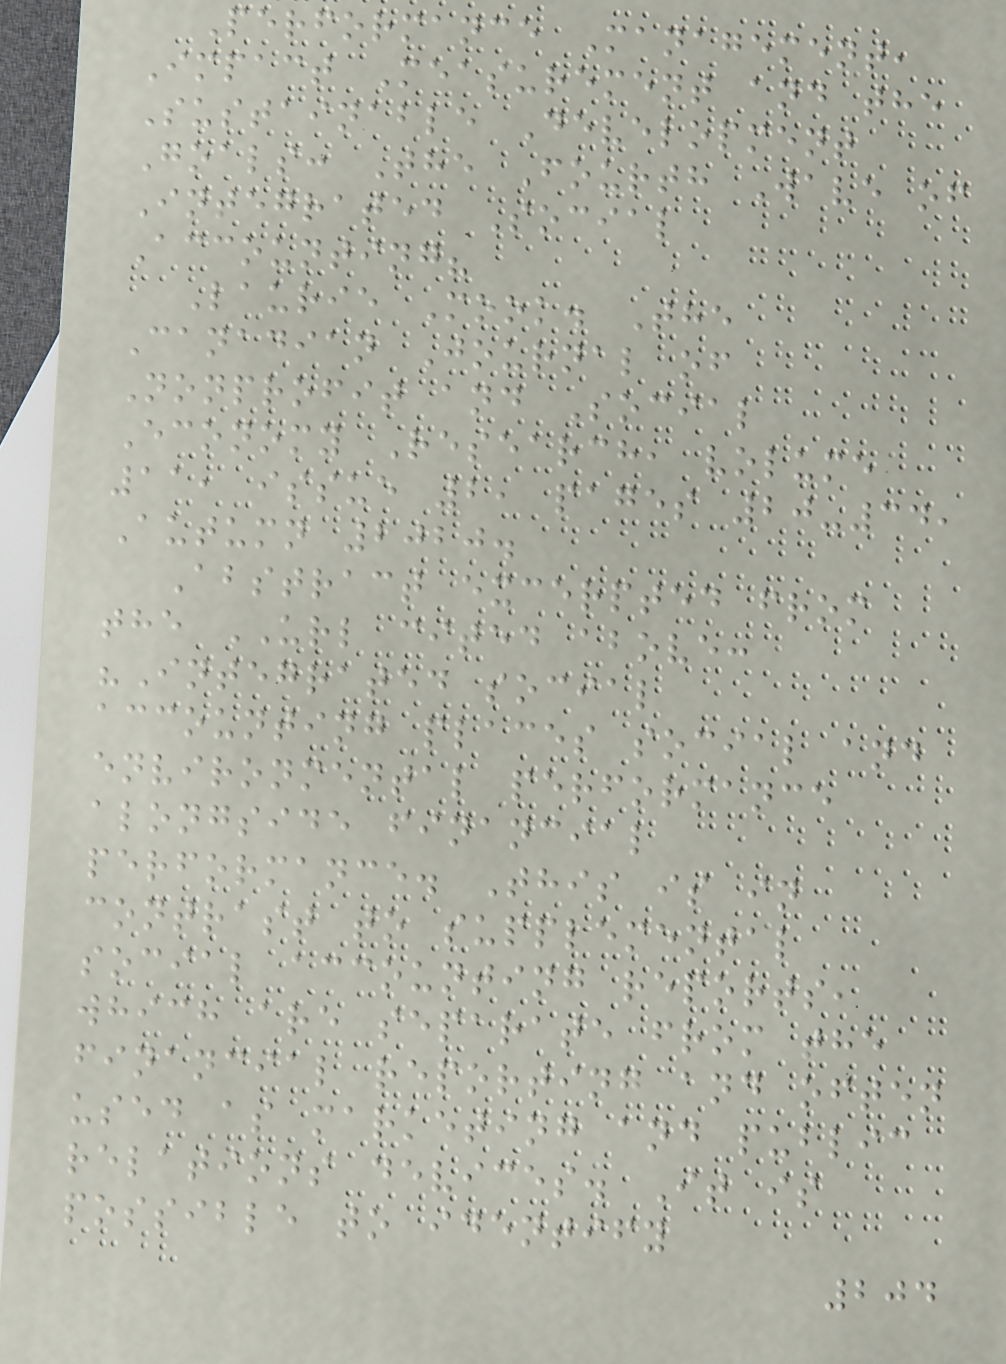Performance Management,
Impact Measurement and the
Sustainable Development
Goals: The Fourth Wave of
Integrated Social
Accounting?
Laurie Mook. The
Canadian Journal of
Nonprofit and Social
Economy Research, volume
11, issue 2, pages 20-34,
Autumn 2020.
Abstract excerpted from
the URL cited above:
"Integrated social
accounting places social and
environmental performance
alongside financial
performance. This is in
contrast to supplemental
social accounting reports,
which are separate from the
financial reporting and often
used as marketing and public
relations devices. It is
possible to identify
204
